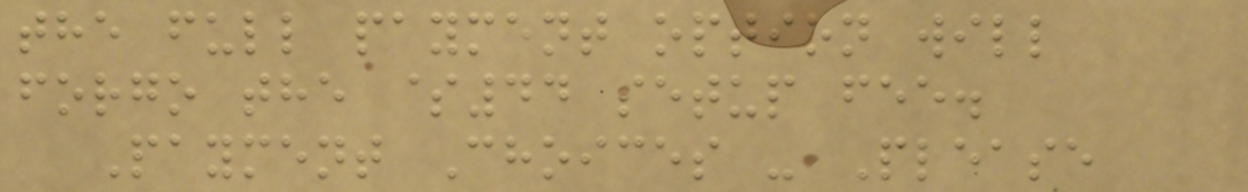the full payment option will
forgo the $44 setup fee.
Payment Choices - Please
